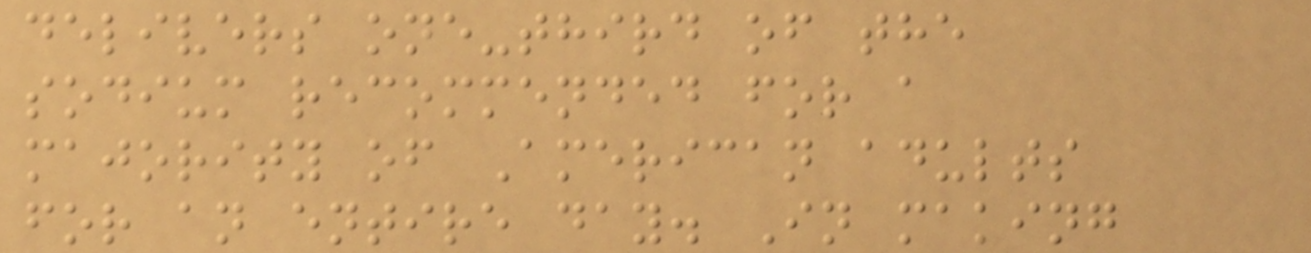delivers one-third of the
sodium recommended for a
majority of American adults
for an entire day. In making
